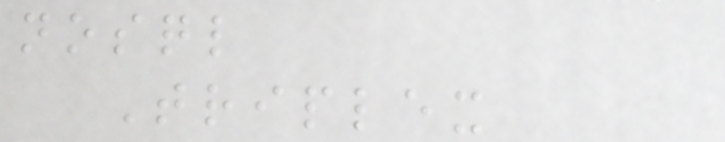nosql
Triplex
